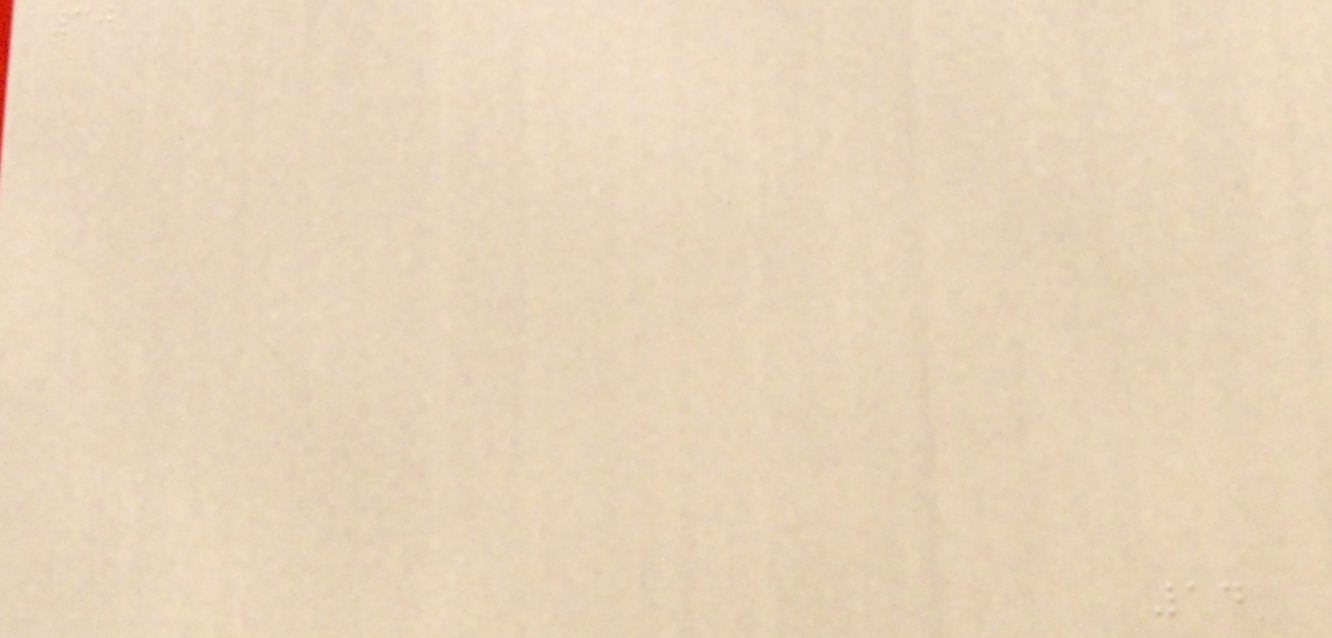30
14
